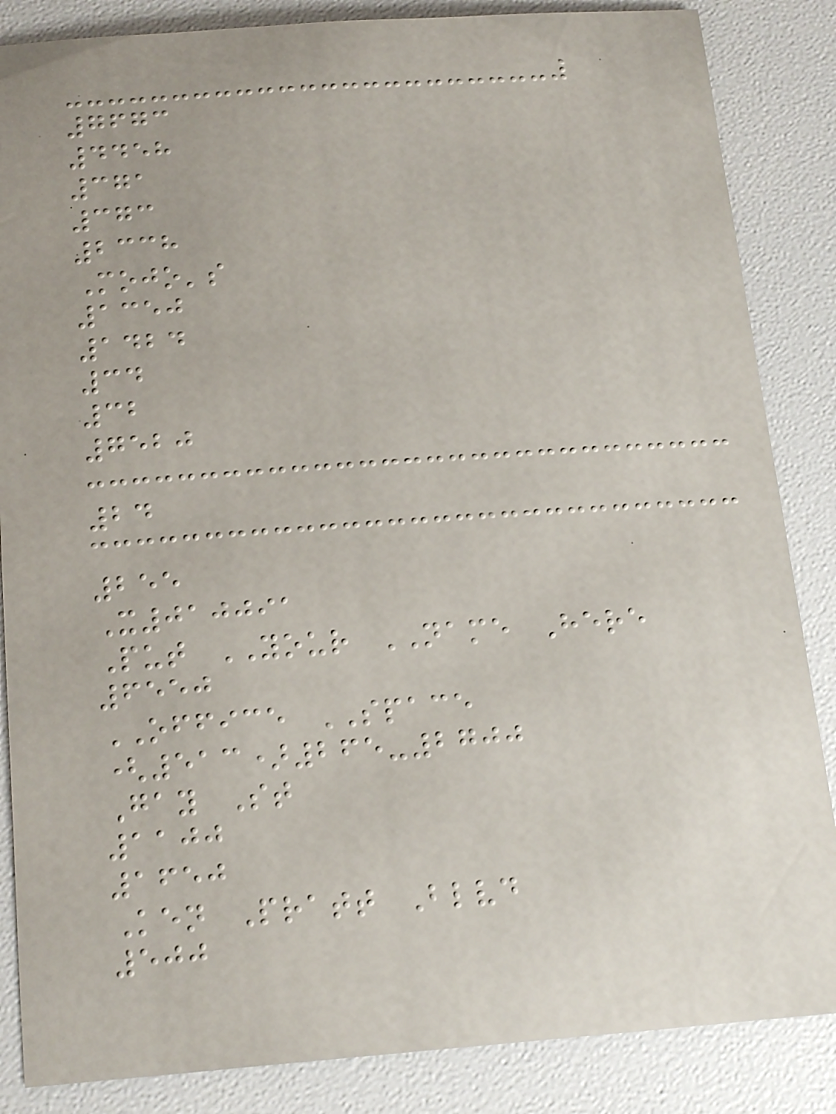7673
4458
371
373
2338
Mojo's
1350
1424
34
32
7520
24
255
X010091
Put YOUR NAME Here
6550
OFFICE SPACE
(513)265-2700
Gay St
1100
1650
Ken Pratt Blvd
500
